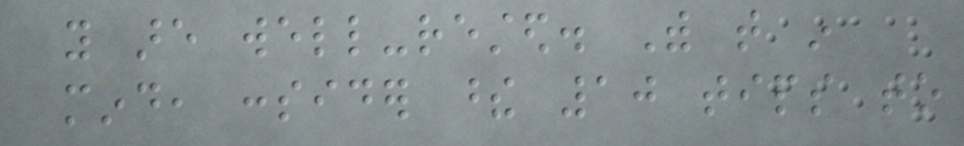you are well-rested. With that in
mind, consider these 10 tips to
